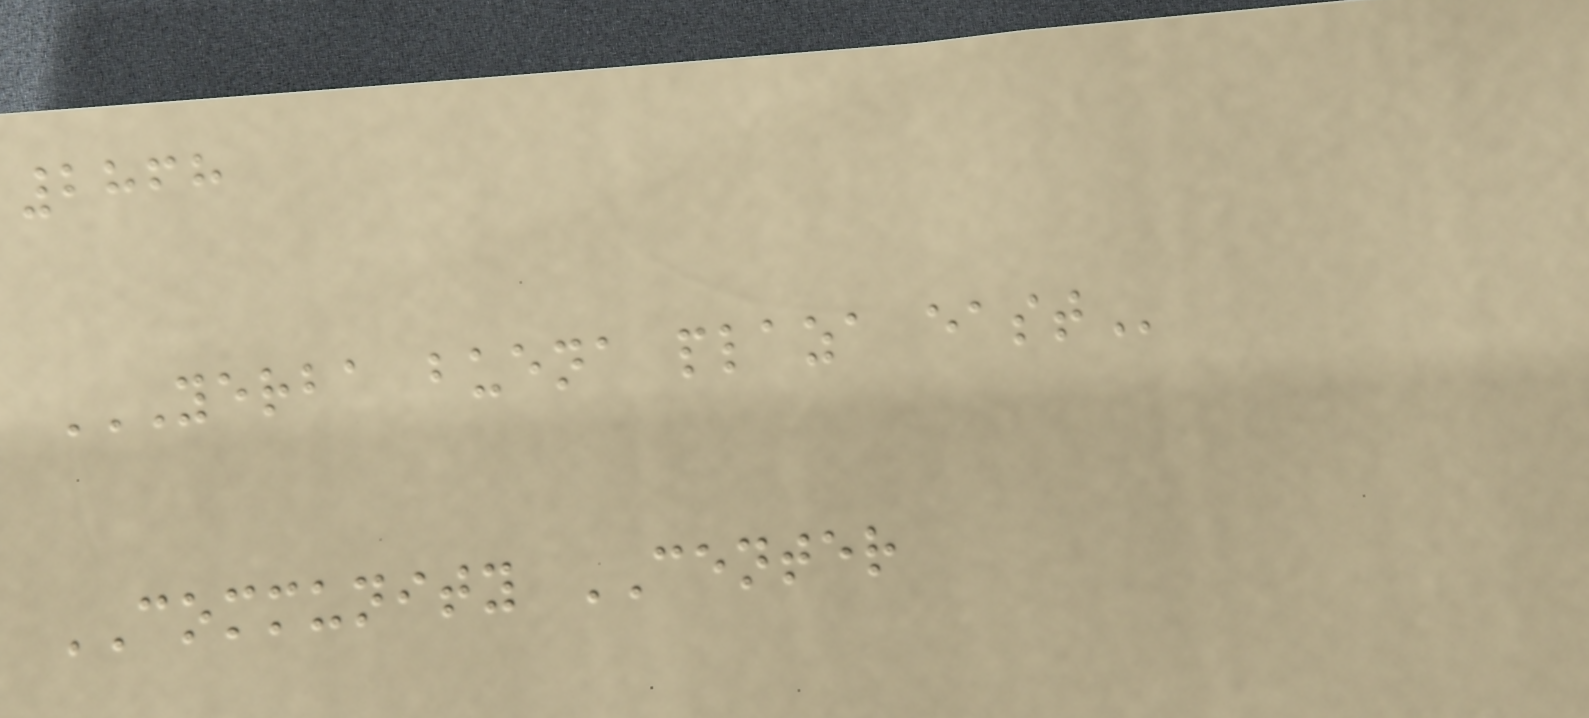2868
YERBA BUENA PLAZA EAST
COMMUNITY CENTER
